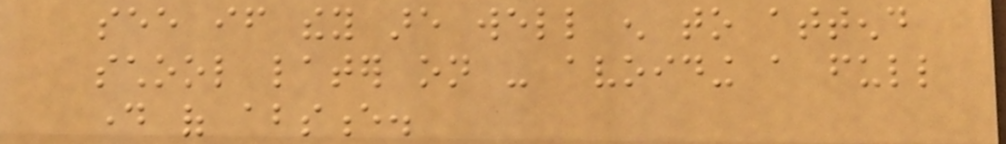see if they are well enough to attend
school later on - avoiding a full
day of absence.
